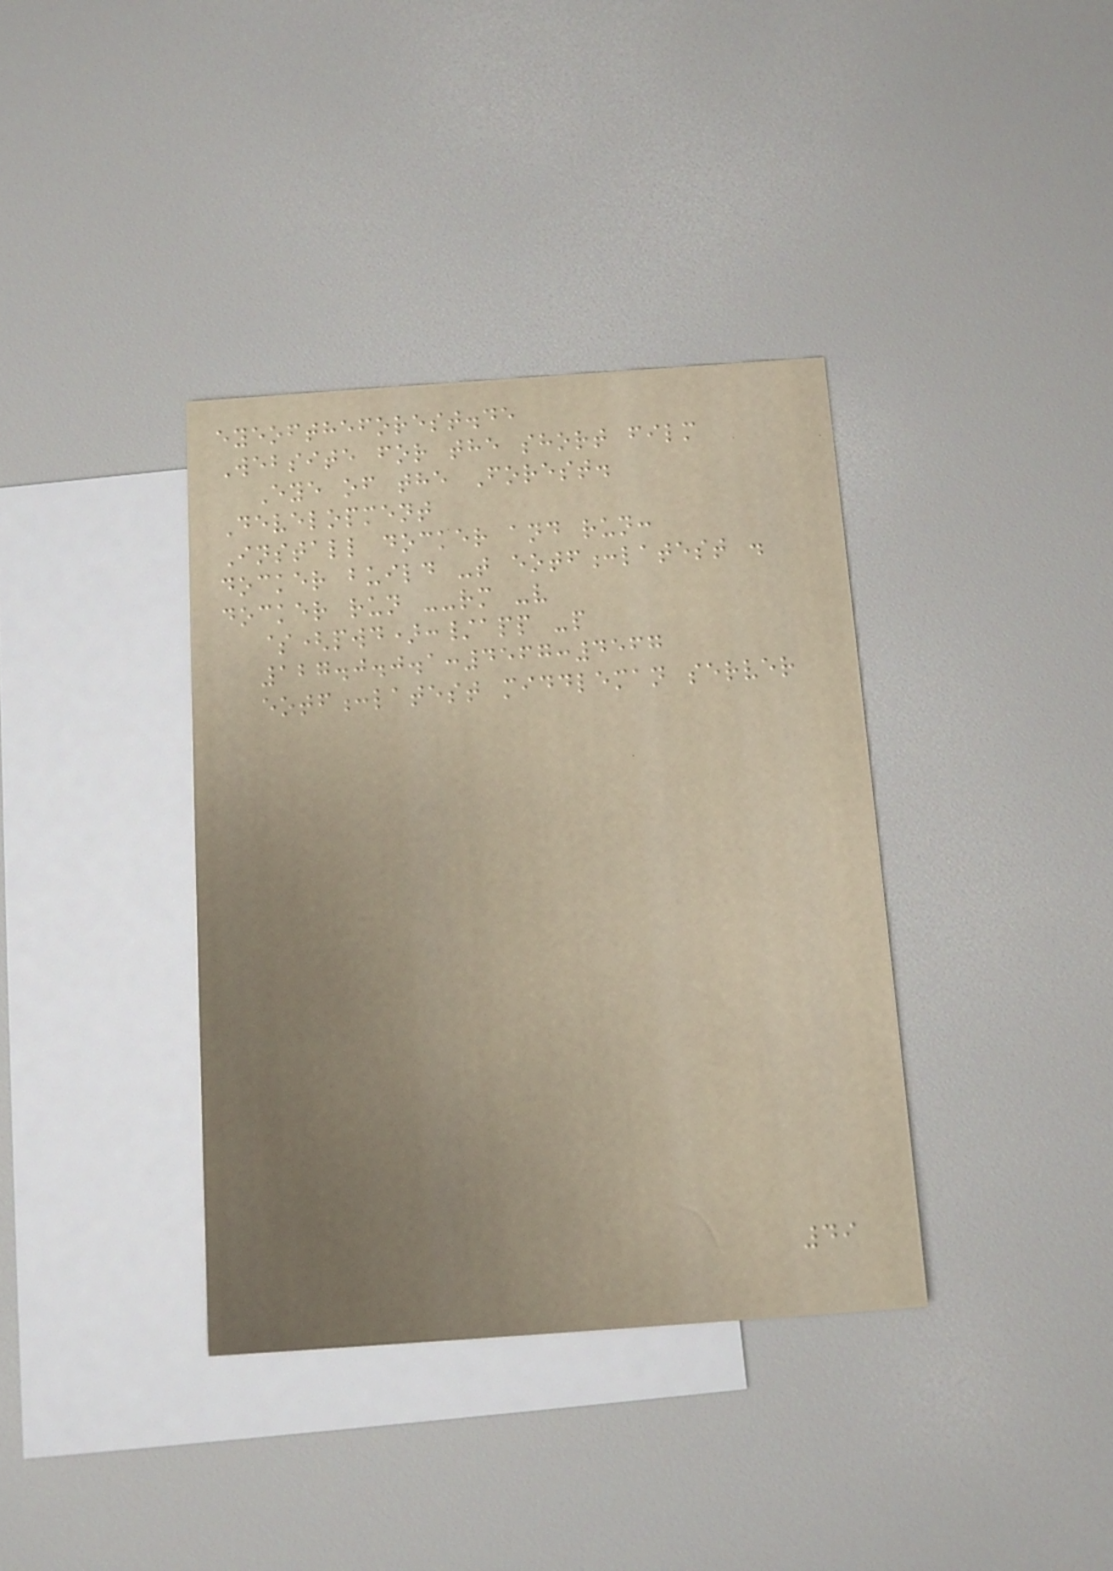eyeoftheforest.de
Website for the short film
Eye of the Forest.
Development
Install docker and run:
docker build -t eotf:latest .
docker run --rm -v
$(pwd):/app -p
127.0.0.1:4567:4567
eotf:latest middleman server
49
